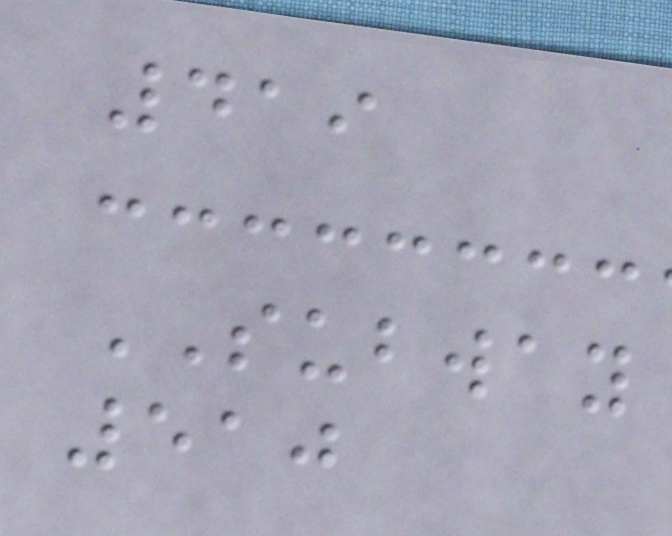419
SUBWAY
510
